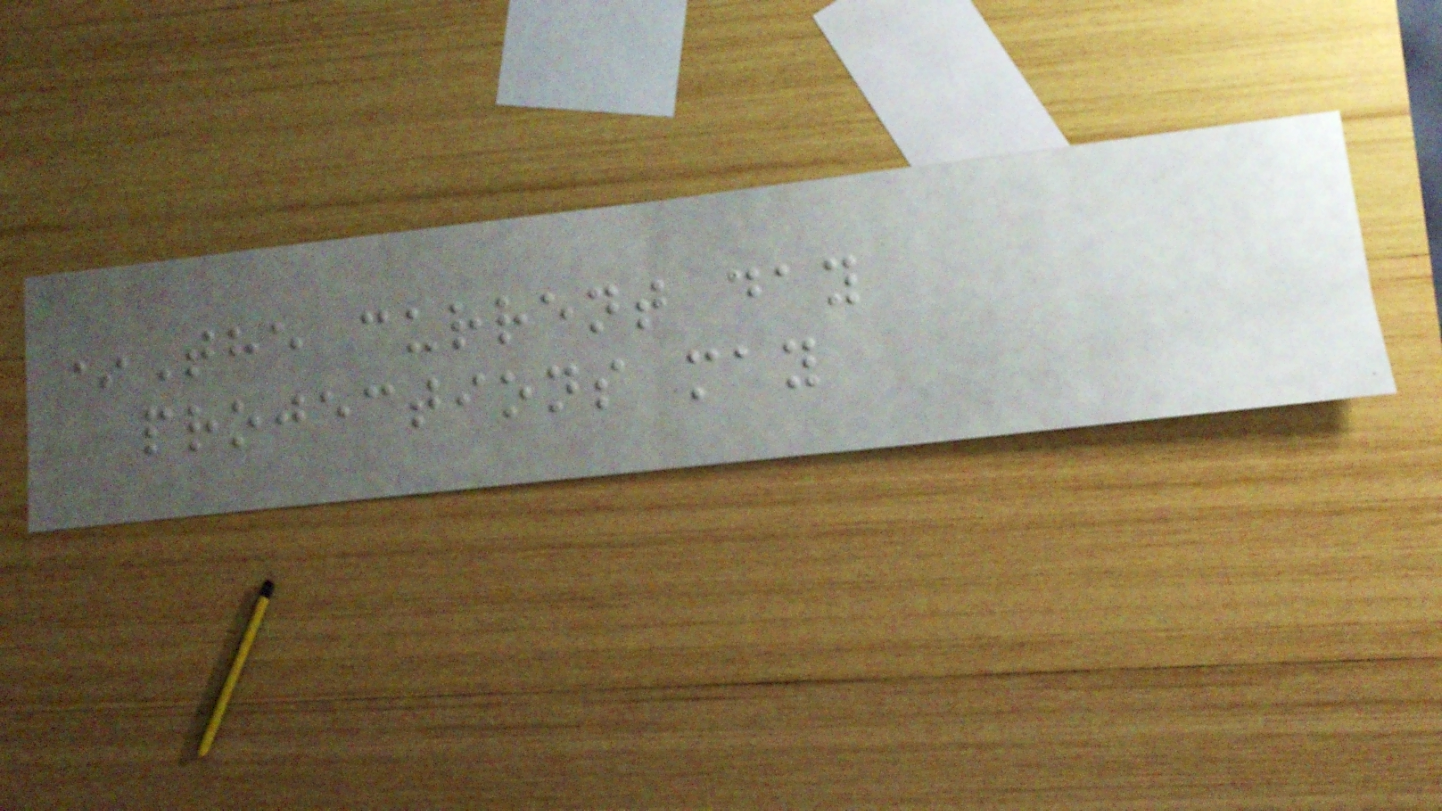*The current day
projections may
